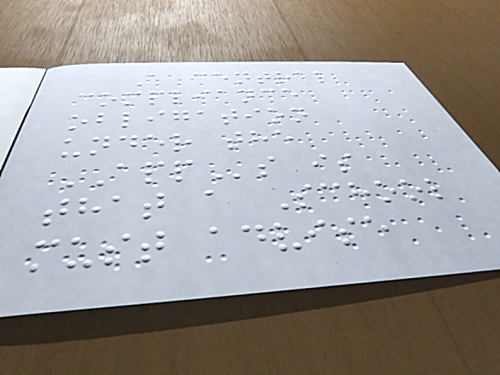A central
compliance
obligation
under the
APPs is
that a School
must advise
